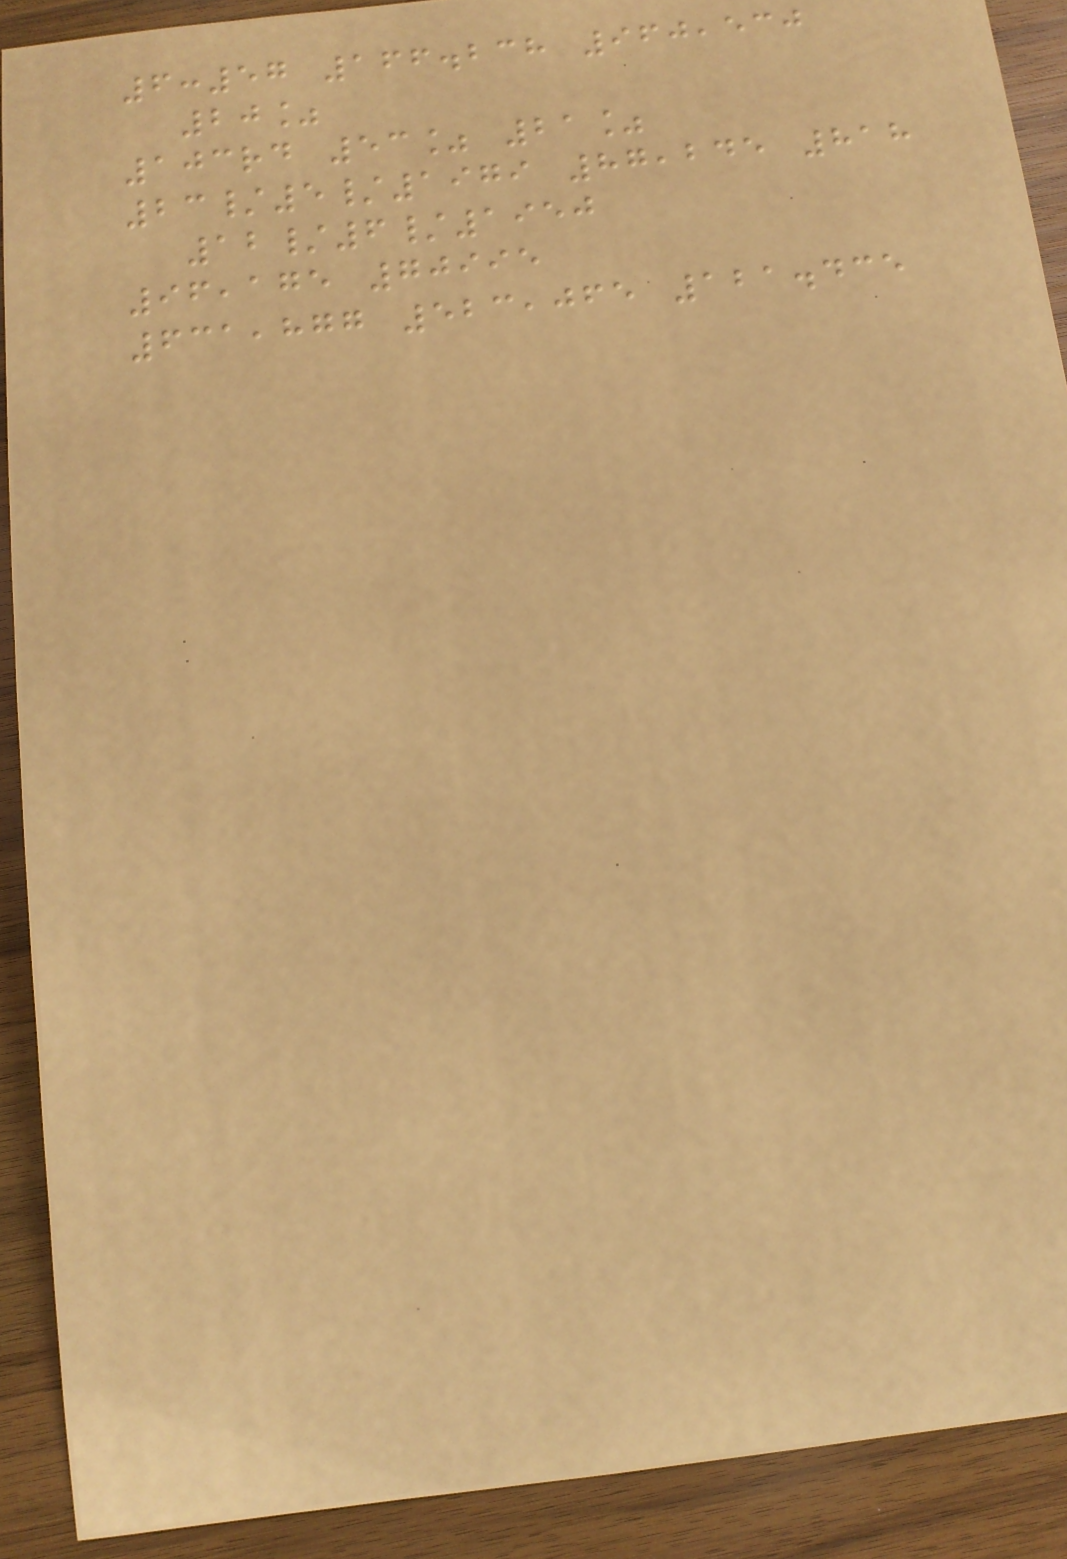6:57 166.238 960,530
20%
103rd 53% 21%
23/5/1979 87,245 818
12/6/1950
96,175 70995
631,877 523,065 121.435
